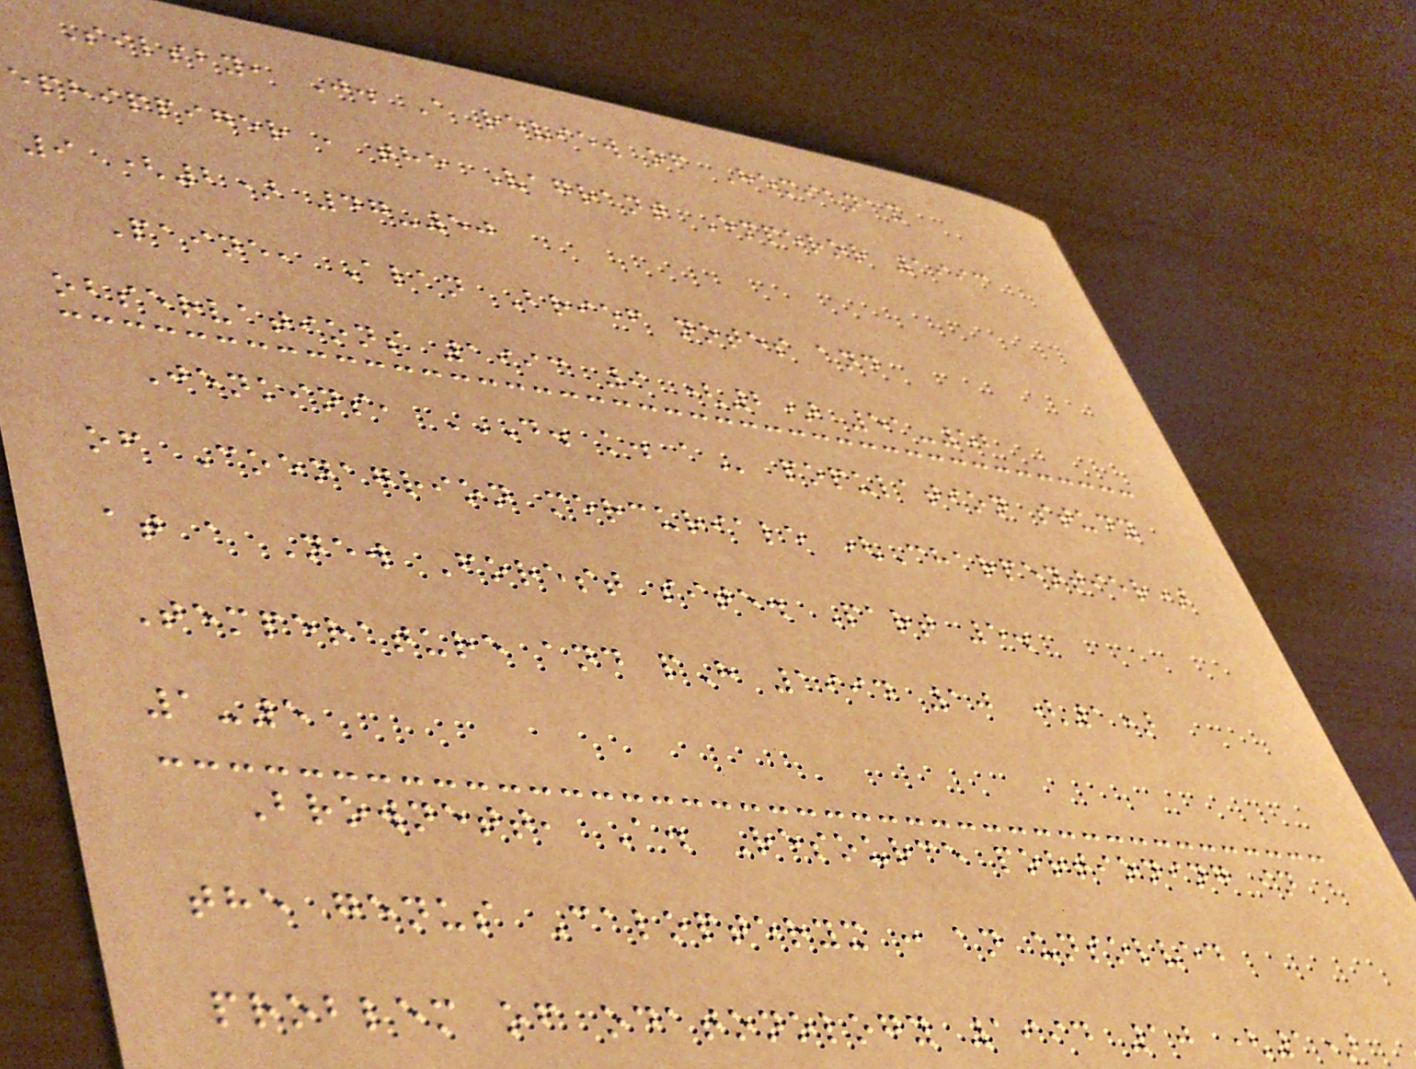Silsby, J. A review of Hemianax
ephippiger , the Vagrant Emperor 1993
9 (2) 47-50
Paine, Alan Brief notes and
observations 1993 9 (2) 51-52
Jenkins, D. K. A population study
of Coenagrion mercuriale (Charpentier)
at a New Forest site. Part 5.
Temperature and pH 1994 10 (1)
1-5
Brownett, A. Resource portioning in
the genus Calopteryx : an unsolved
problem of odatonology 1994 10 (1)
